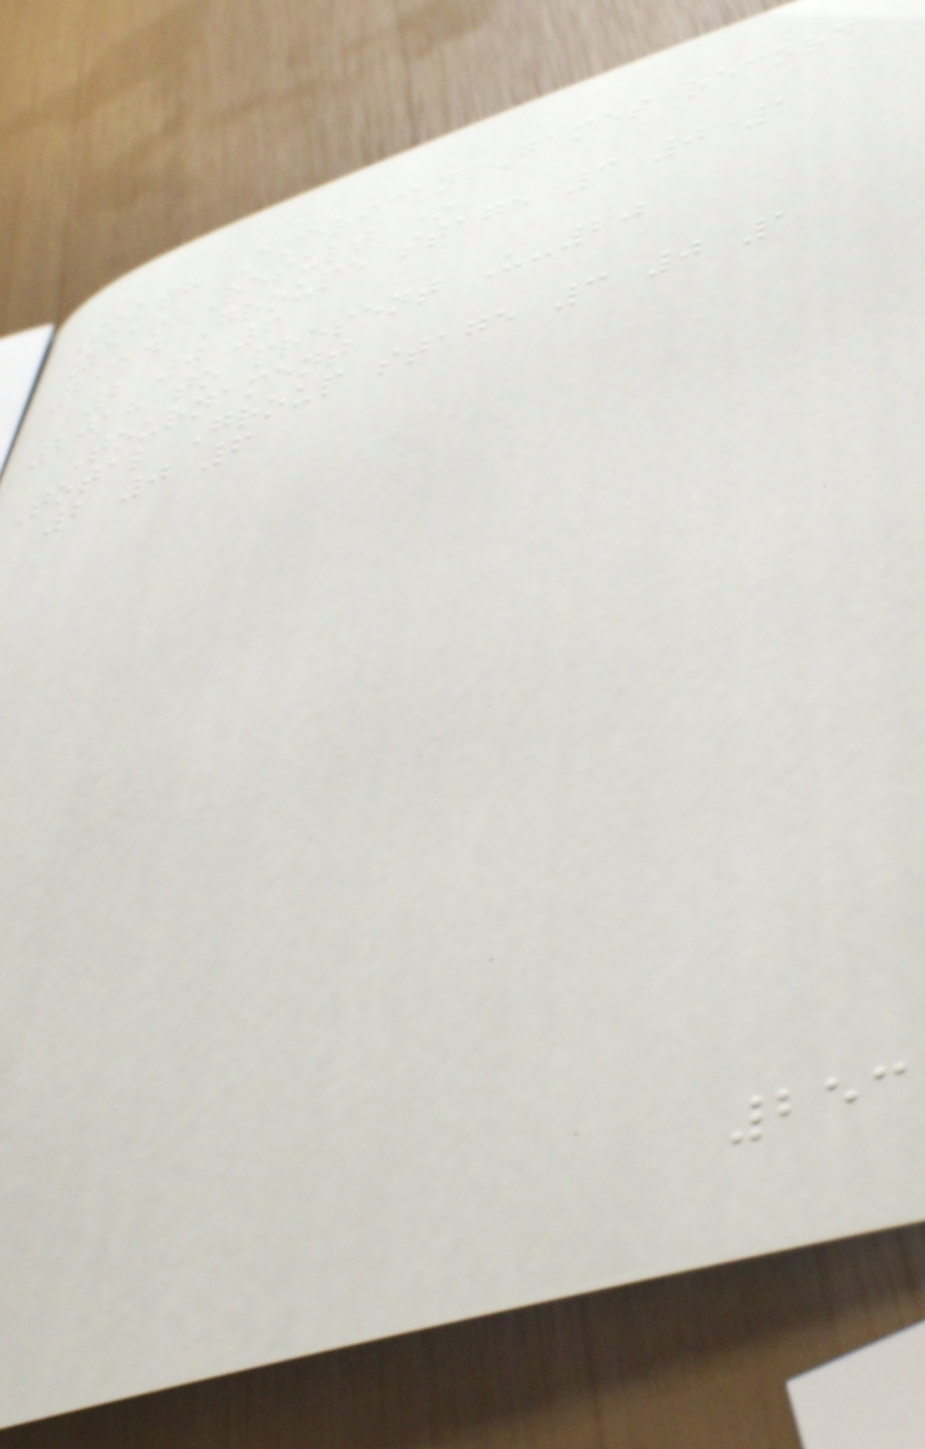South American Games record
Year Result *
2014 Groupe stage 3 0 1
2 0 6
2018 to present U-20
Tournament
Total Group stage 3 0 1
2 0 6
253
